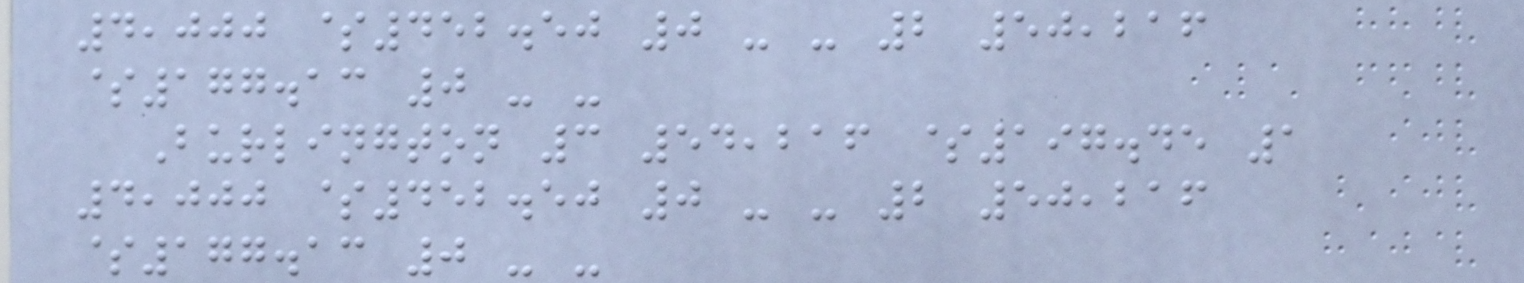4,000 $452.50 0 - - 2 50,216
$177.13 0 - -
Burlington 3 54,216 $197.45 1
4,000 $452.50 0 - - 2 50,216
$177.13 0 - -
